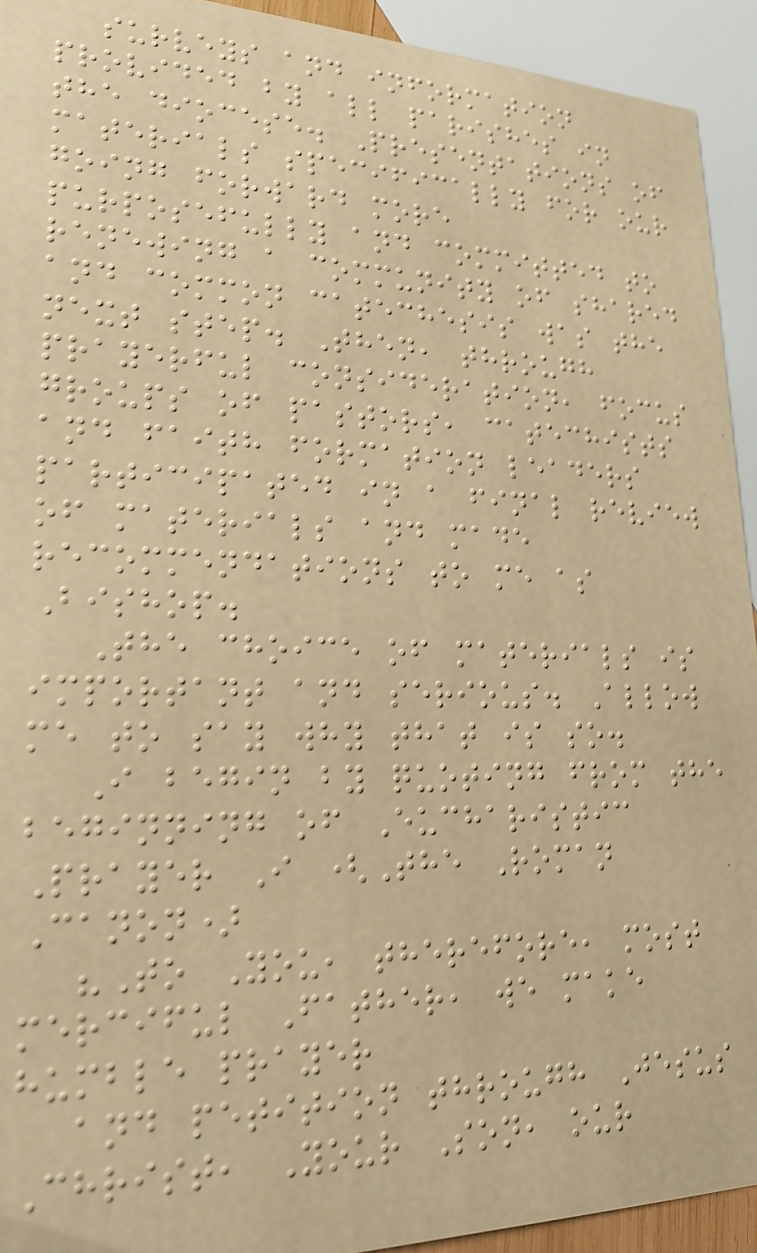surveys and information
provided by all parishes in
the diocese. Presentations of
materials specifically for our
going forward more
purposefully and committed to
renewing a community of shared
and common catechesis was the
next step. Then, through
prayerful consideration, focus
groups of pastors, catechists
and faith formation leaders
participated in a final review
of materials and made
recommendations to me as
Bishop.
The choice of materials is
important and serious. Allow
me to say why that is so.
I begin by quoting from the
beginning of Eucharistic
Prayer I (The Roman
Canon)
"To You, therefore, most
merciful Father, we make
humble prayer
and petition through Jesus
Christ, Your Son, our
